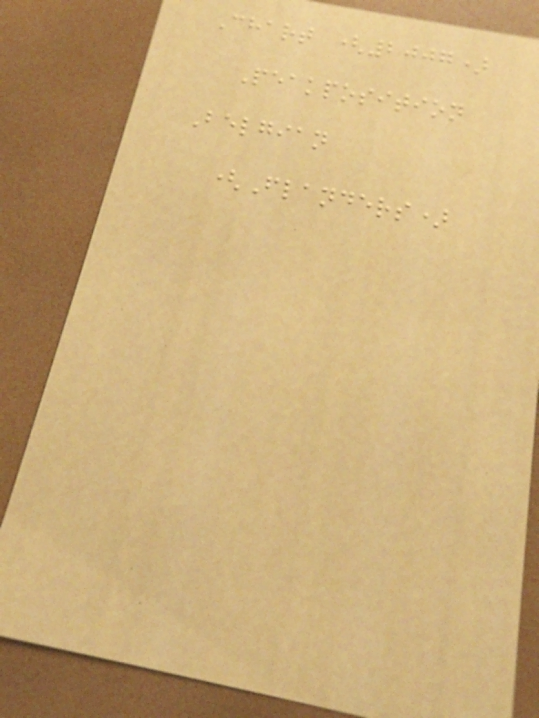Chart (2007)
Peakposition
Belgian
(Flanders)
